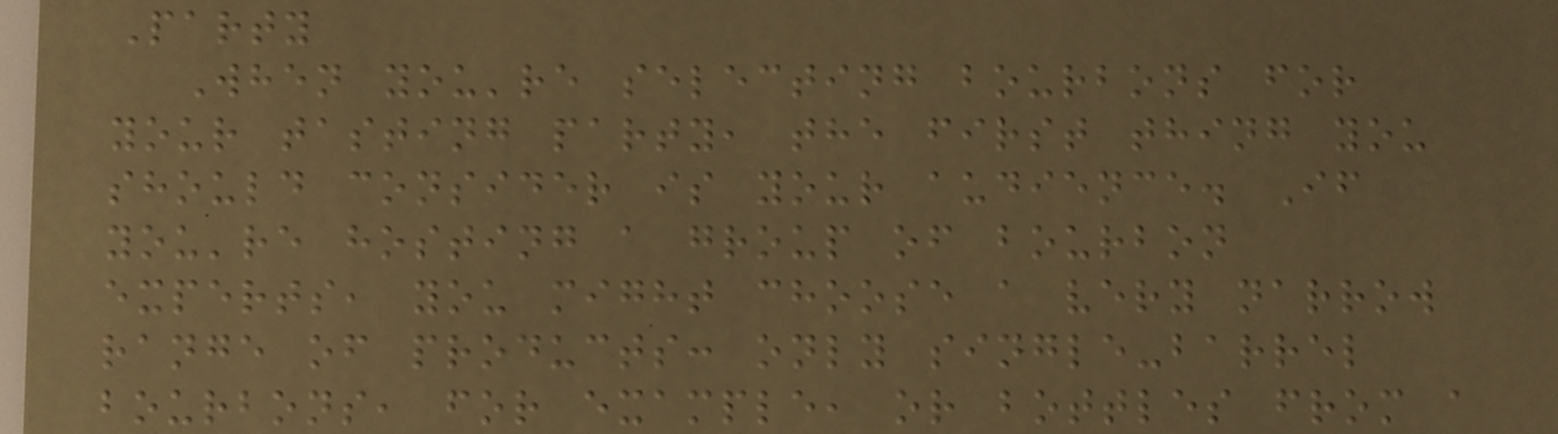Party
When you're selecting bourbons for
your tasting party, the first thing you
should consider is your audience. If
you're hosting a group of bourbon
experts, you might choose a very narrow
range of products: only single-barrel
bourbons, for example, or bottles from a
